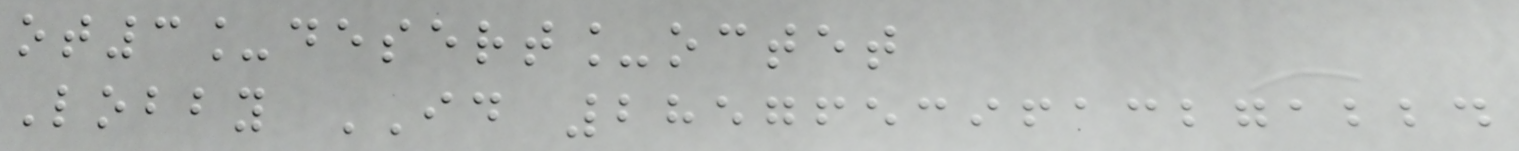ot3_desert_octet
Lobby ID 28576539613271224
